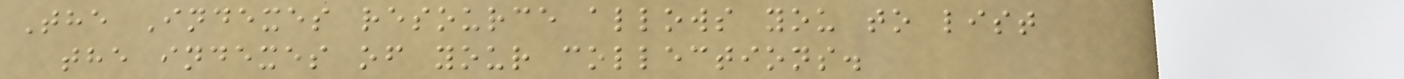The Indexes resource allows you to list
the indexes of your collections.
